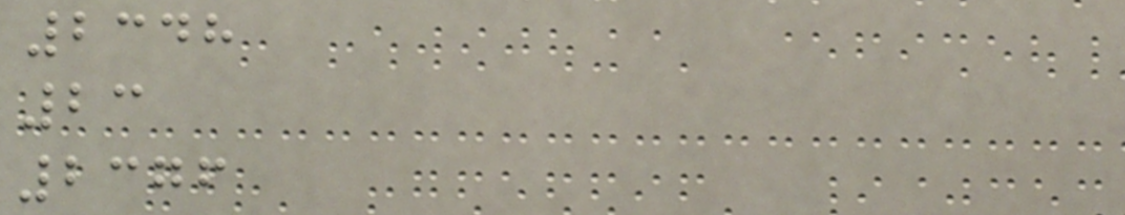2348
23
2376
